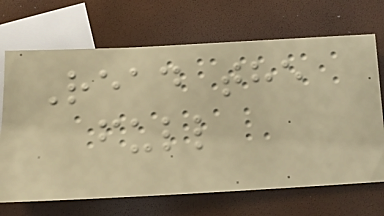Read the
full
